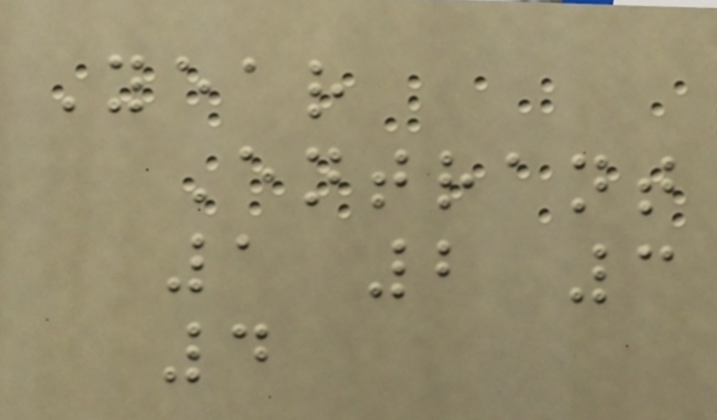Year
Entrant
1 2 3
4
